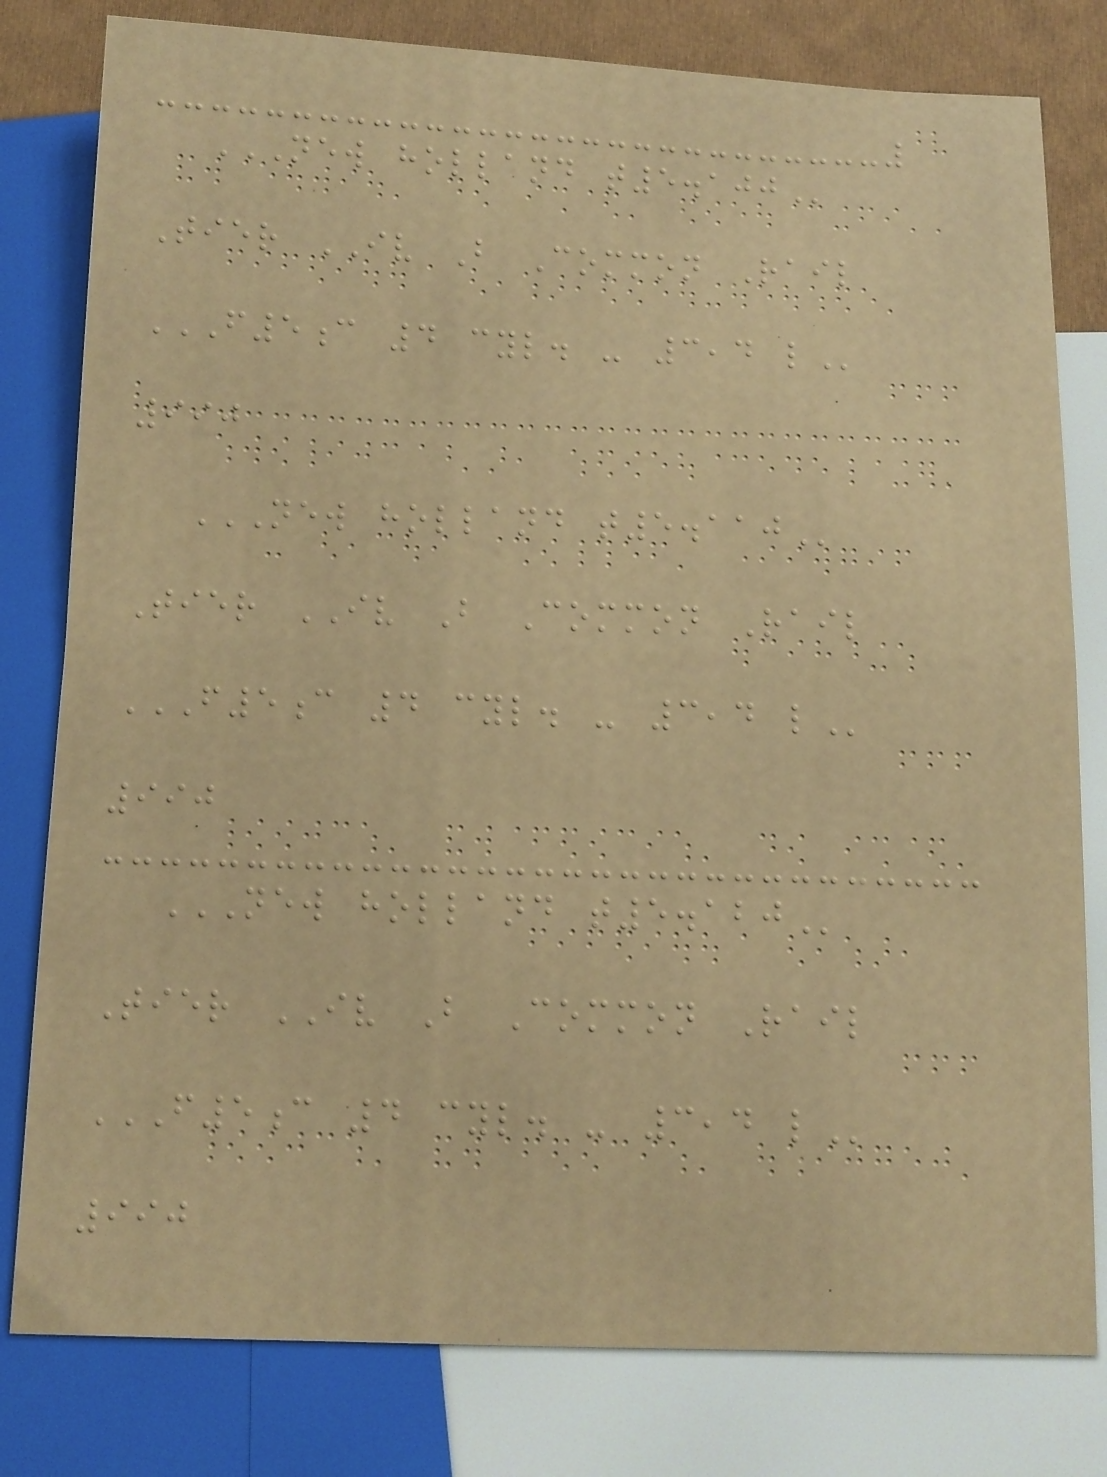NEW HOLLAND T5.100
Tier IV B Common Rail
F5C 4 CYL. - 3,4 L
990
NEW HOLLAND T5.110
Tier IV B Common Rail
F5C 4 CYL. - 3,4 L
990
NEW HOLLAND T5.120
Tier IV B Common Rail
F5C 4 CYL. - 3,4 L
990
